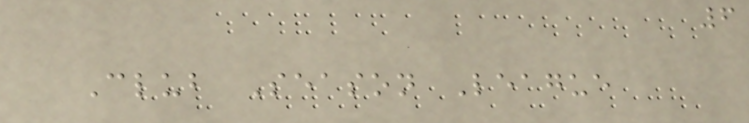6
Club Season League
